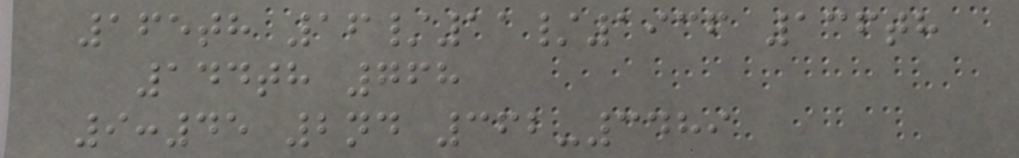165th 16/11/1936 136th
144th 768
9:45 2nd 362-3489
